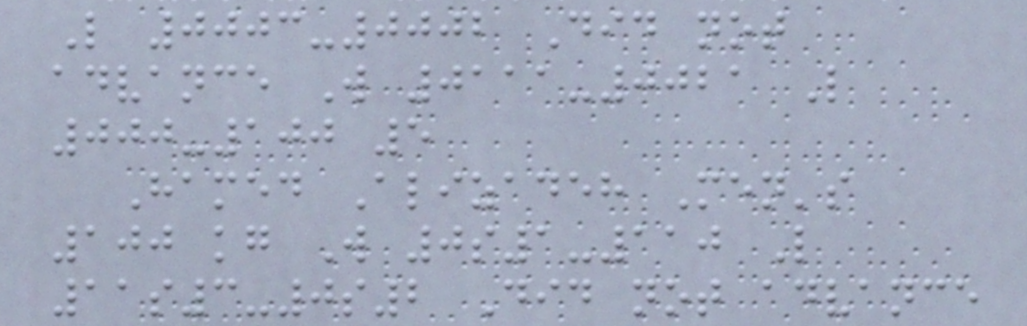L 0003-0002 Did not
advance W 0111-0021 L
000-100 5
Hamed Alizadeh Men's
100 kg W 0s1-110 L
11s3-0s2 Did not advance
